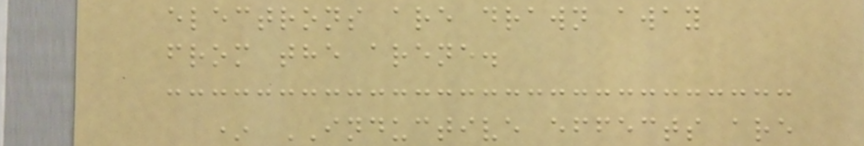electrons are drawn away
from the arene.
* INDUCTIVE effects are
